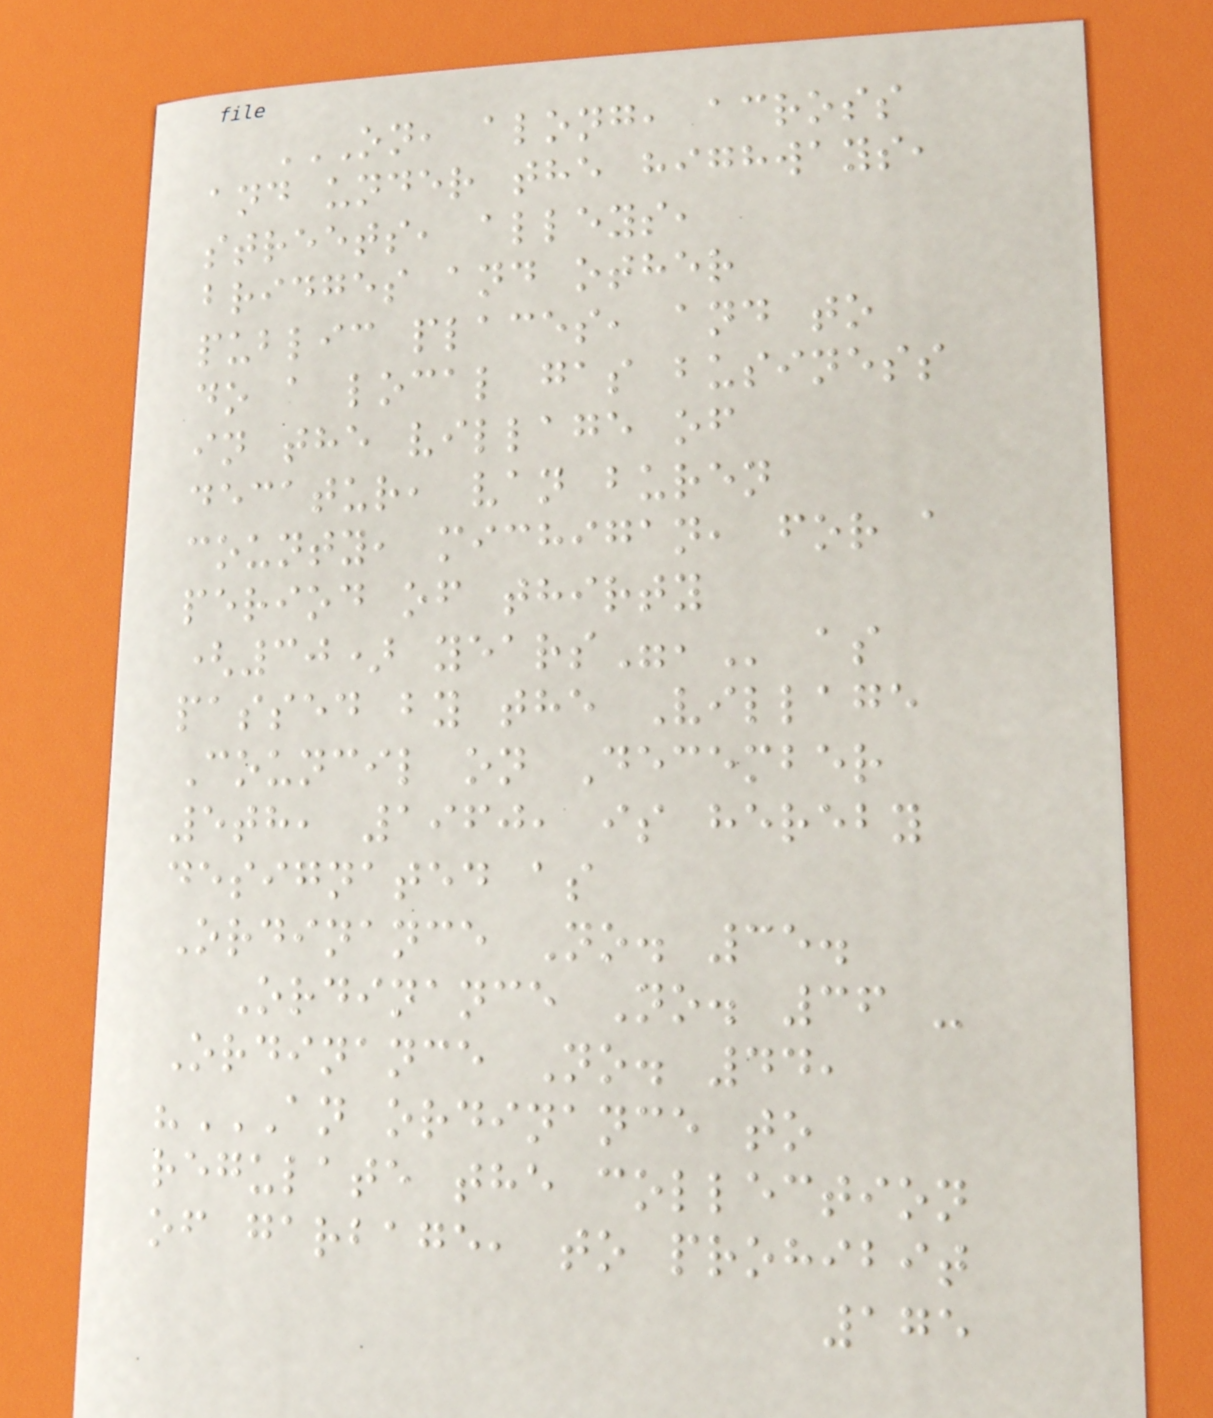ON, ALONG, ACROSS
AND UNDER THE HIGHWAYS,
STREETS, ALLEYS,
BRIDGES AND OTHER
PUBLIC PLACES, AND TO
DO A LOCAL GAS BUSINESS
IN THE VILLAGE OF
DECATUR, VAN BUREN
COUNTY, MICHIGAN, FOR A
PERIOD OF THIRTY
(30) YEARS", as
passed by the Village
Council on December
5th, 1960, is hereby
designated as
Ordinance No. 35.
Ordinance No. 36 -
Ordinance No. 44,
"AN ORDINANCE TO
REGULATE THE COLLECTION
OF GARBAGE, TO PROHIBIT
175
